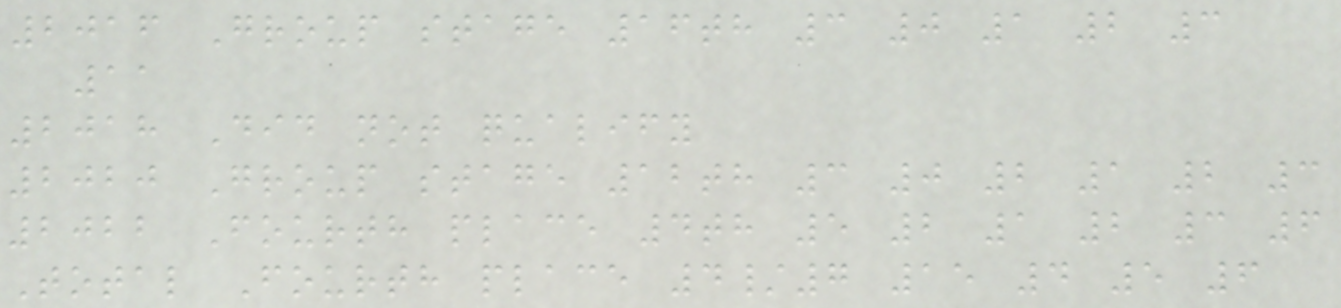2016 Group stage 16th 3 0 1 2 3
11
2018 Did not qualify
2020 Group stage 12th 3 0 2 1 2 3
2022 Fourth place 4th 5 2 1 2 3 6
Total Fourth place 4/7 15 4 5 6
